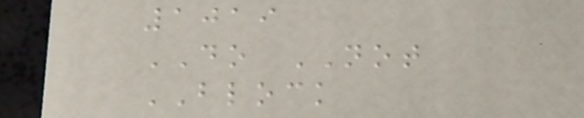1019
DO NOT
BLOCK
